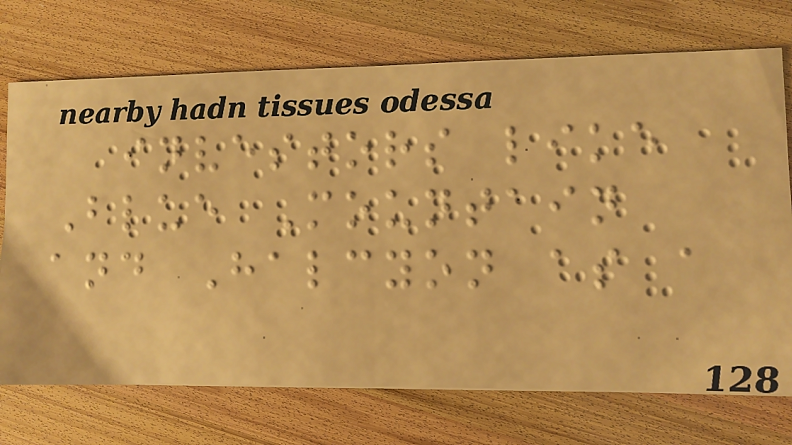investors like
Blue Mountain
and Halcyon as a
